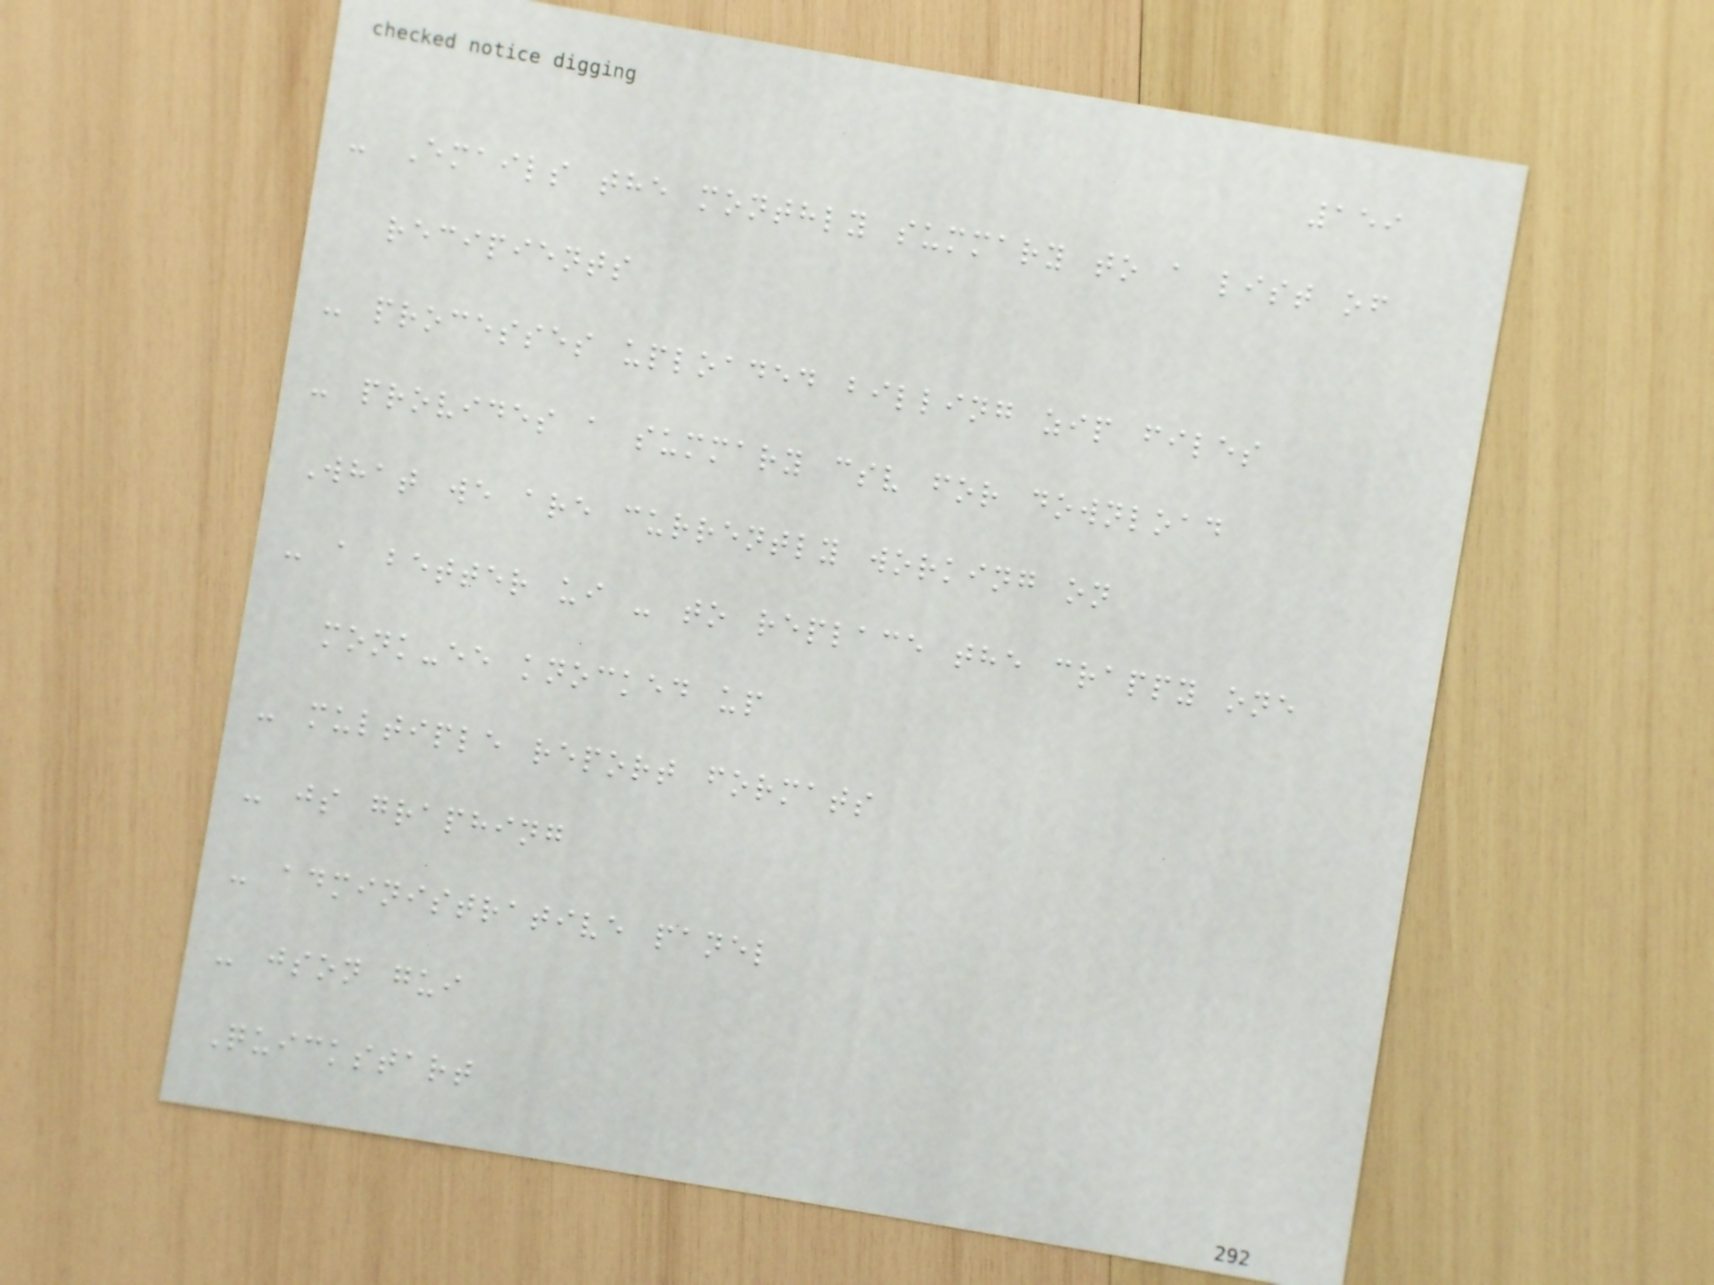159
- Emails the monthly summary to a list of
recipients
- processes uploaded billing zip files
- provides a summary csv for download
What we are currently working on
- a better ui - to replace the crappy one
monk-ee knocked up
- multiple report formats
- js graphing
- administrative panel
- json gui
Quickstart
